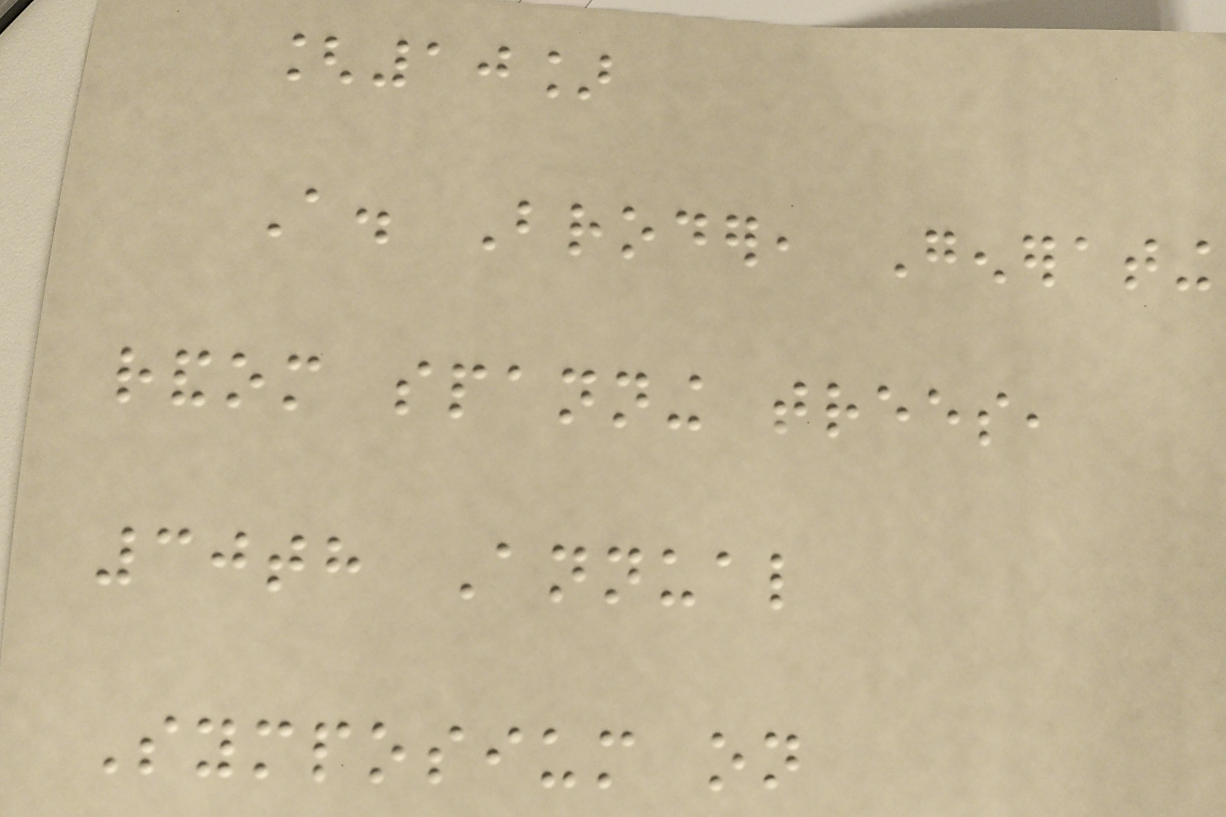[10]
A. Broder, Generating
random spanning trees,
30th Annual
Symposium on
